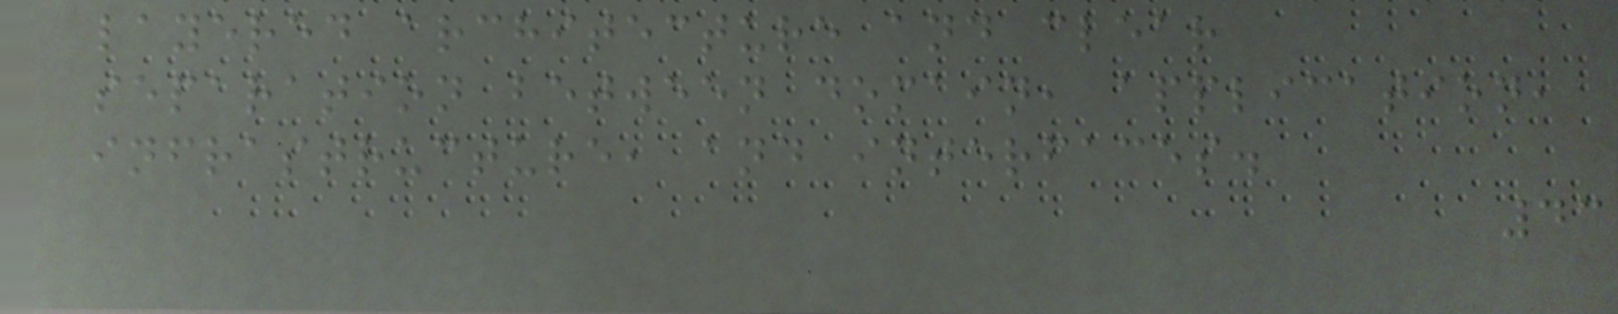layered architecture and clear
separation between domain, application,
infrastructure, and interfaces.
43
